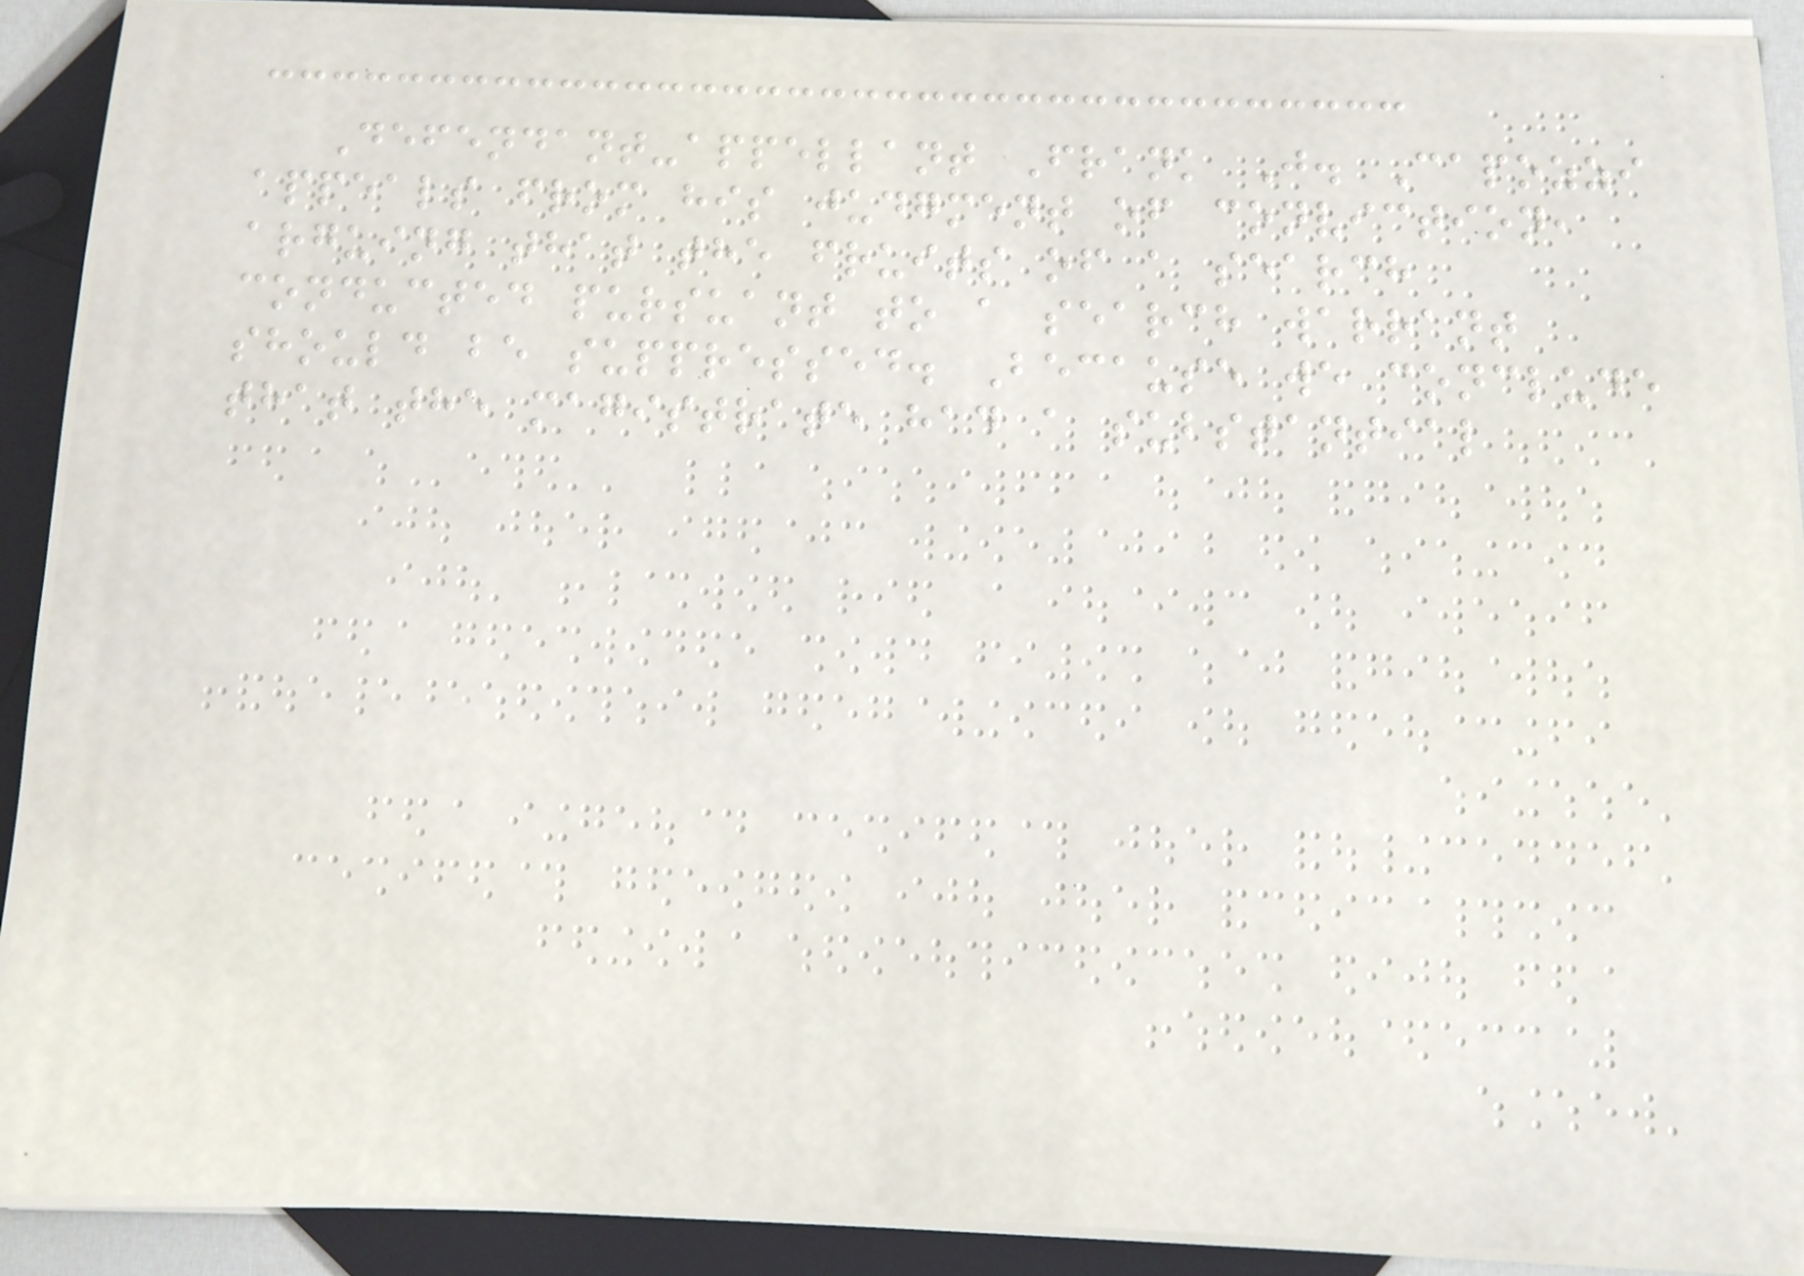Defendant-appellant Frank J. Capozzi
appeals from his judgment of conviction,
arguing that the fruits of a search
conducted pursuant to a search warrant
should be suppressed. Because we conclude
that the magistrate had a substantial
